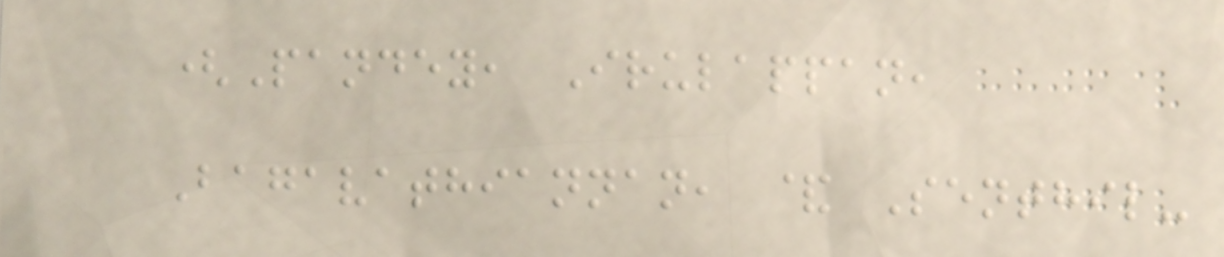(Pandey, Irulappan,
Bagavathiannan, & Senthil-
